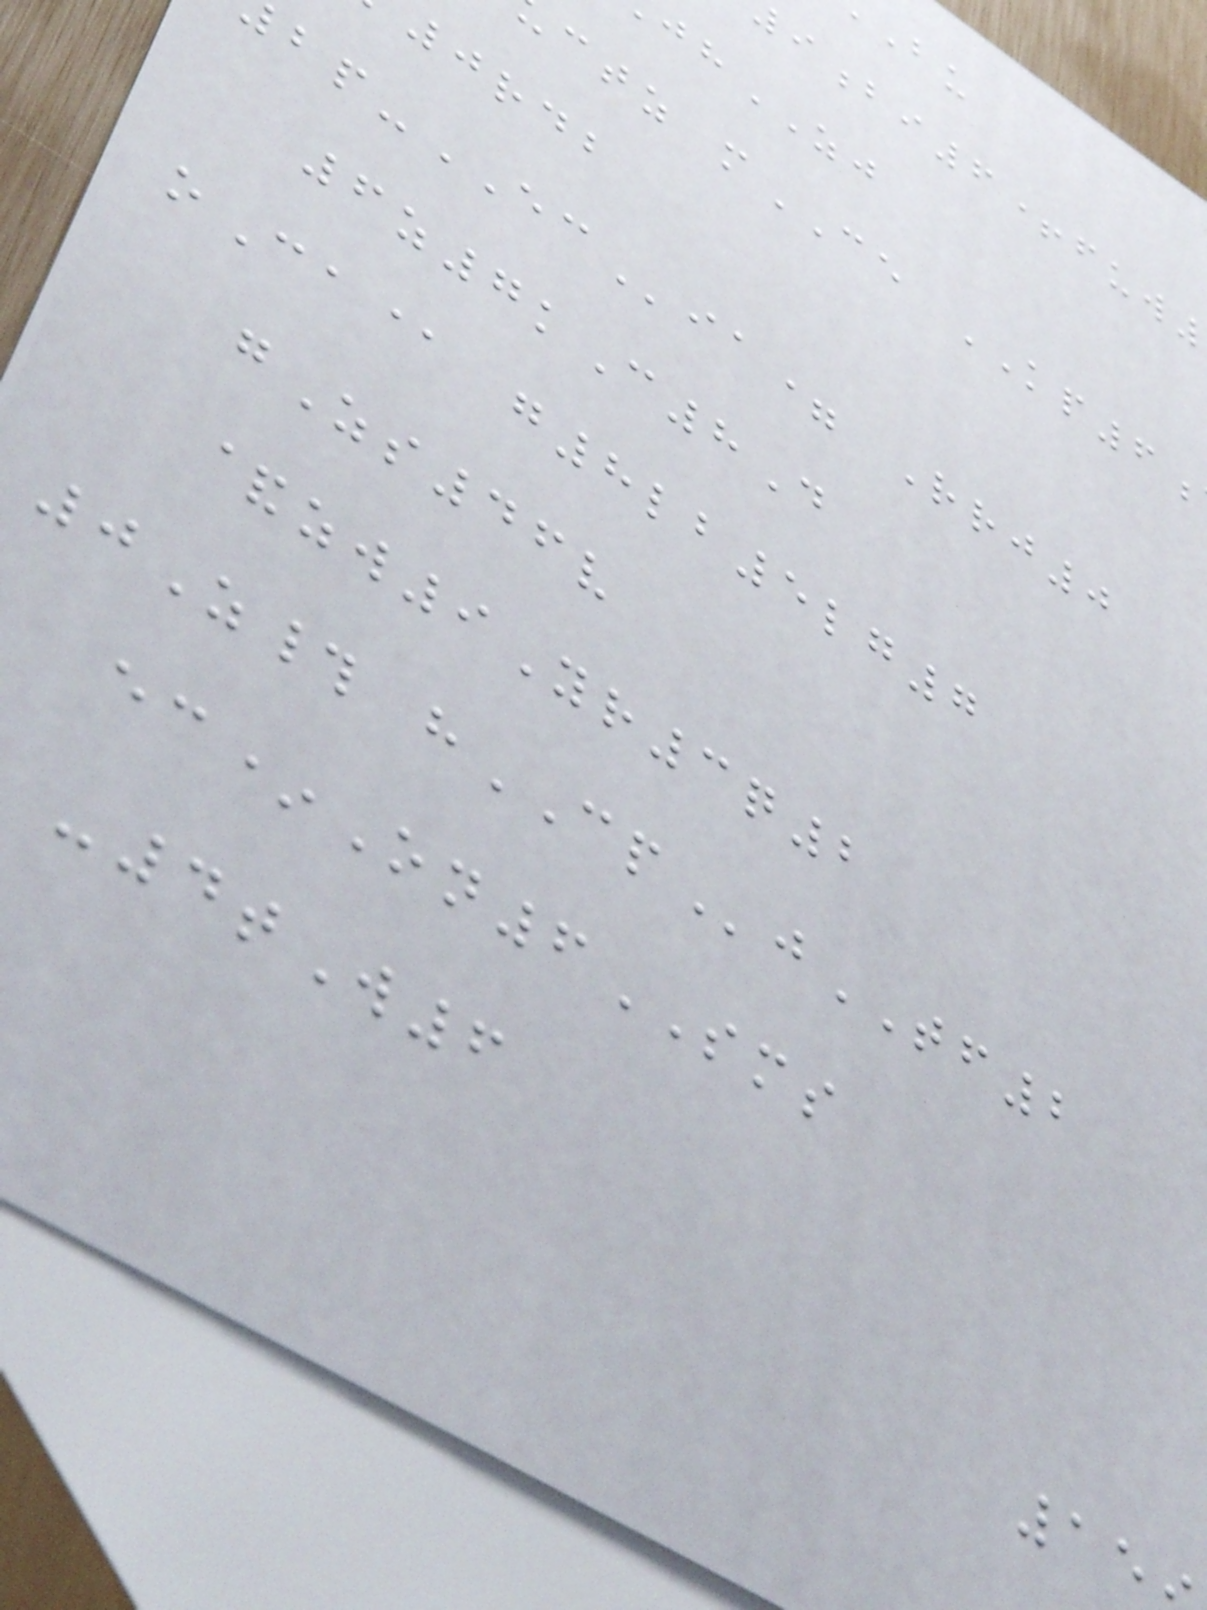hZJ
ctz mCE KP6
0rdb
p-ECia= Rrj0
6z7kC8D
oCa@ g8lb5lg7
gZs46v
&zw9Yr3q2
0Z# hCPjTF2
ec*On6SMS
-4tW6
